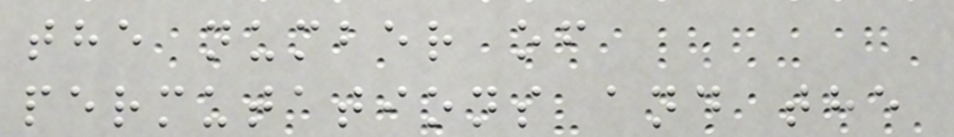the number of
permutations and the
